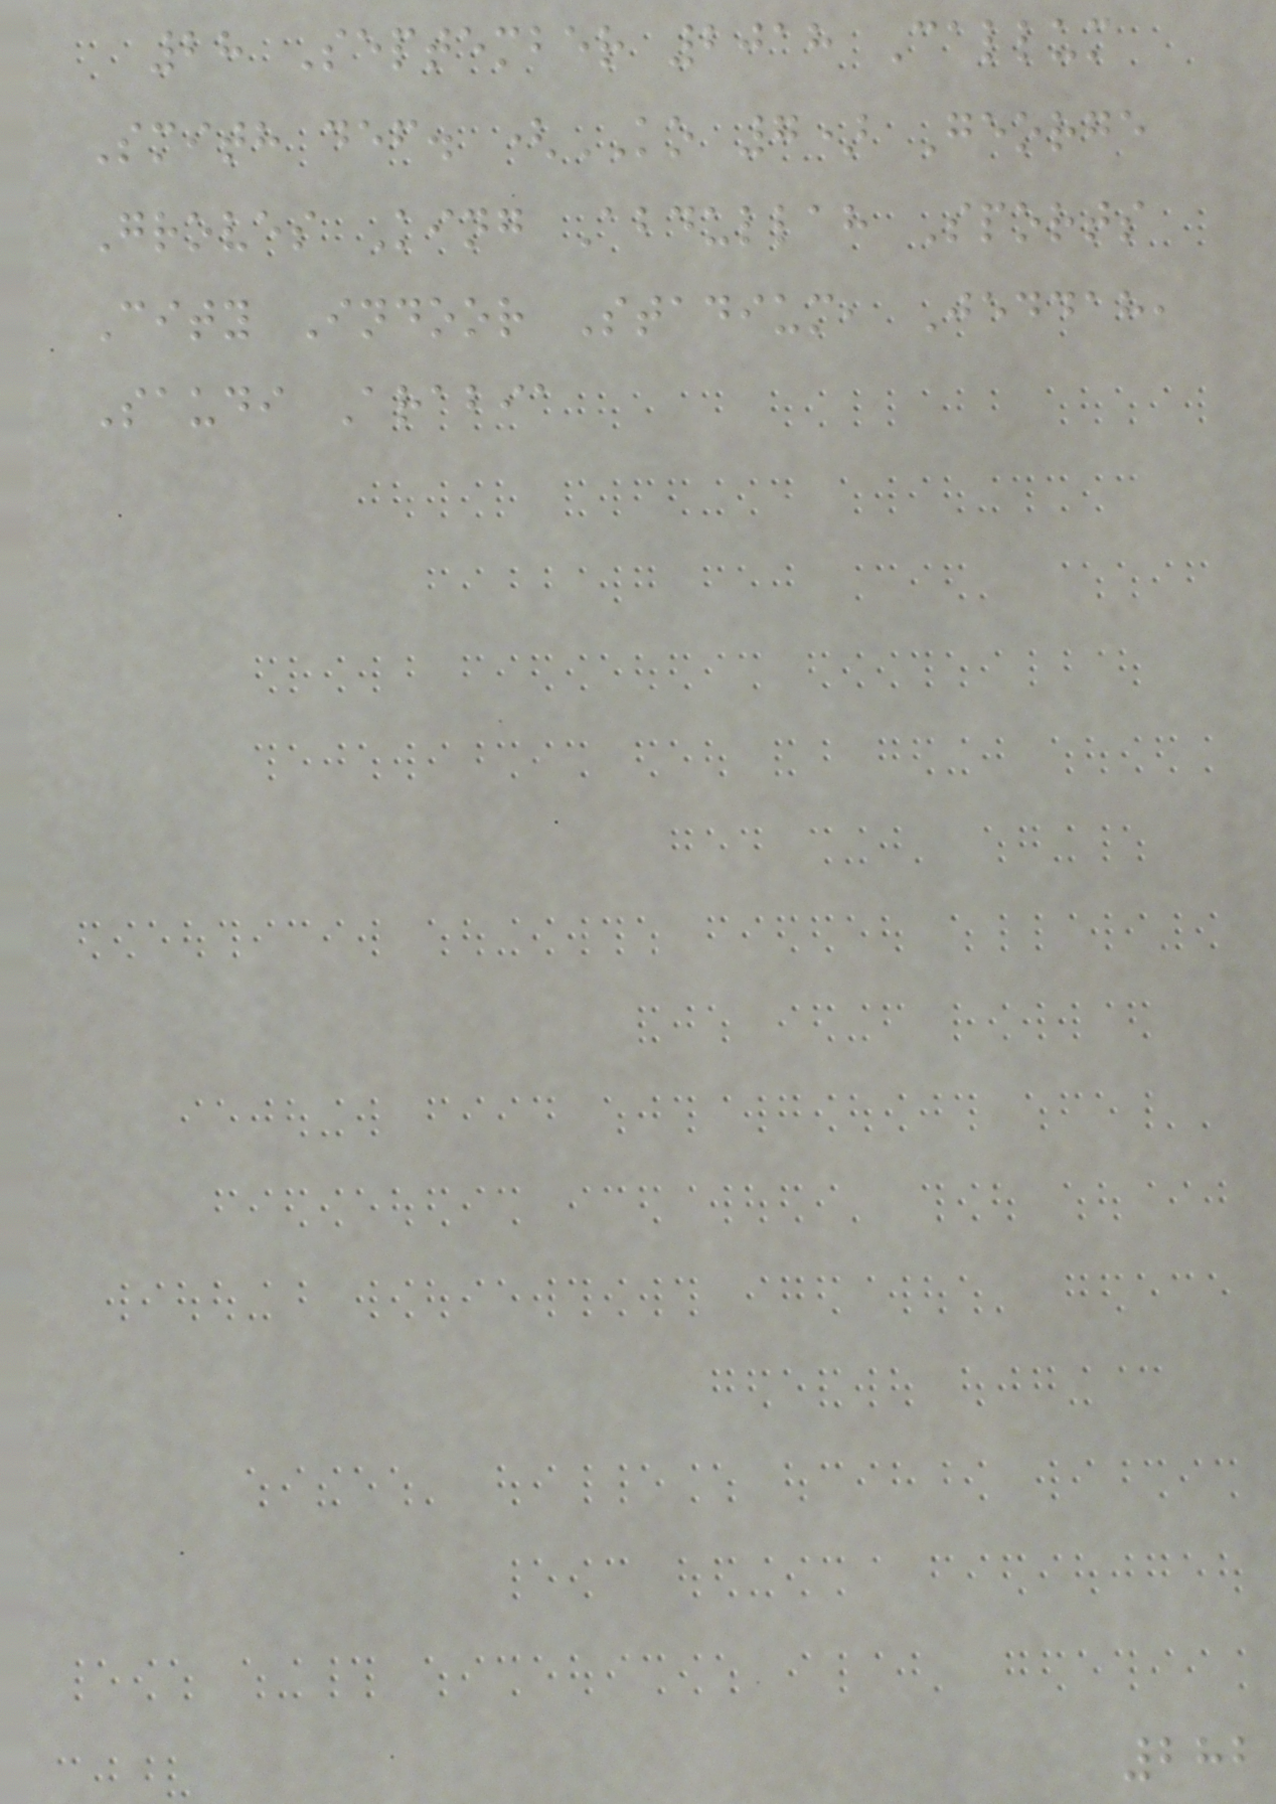28 September 2018 Callum
Smith def. (KO 7) George
Groves King Abdullah Sports
City Indoor Stadium, Jeddah,
Saudi Arabia
282
